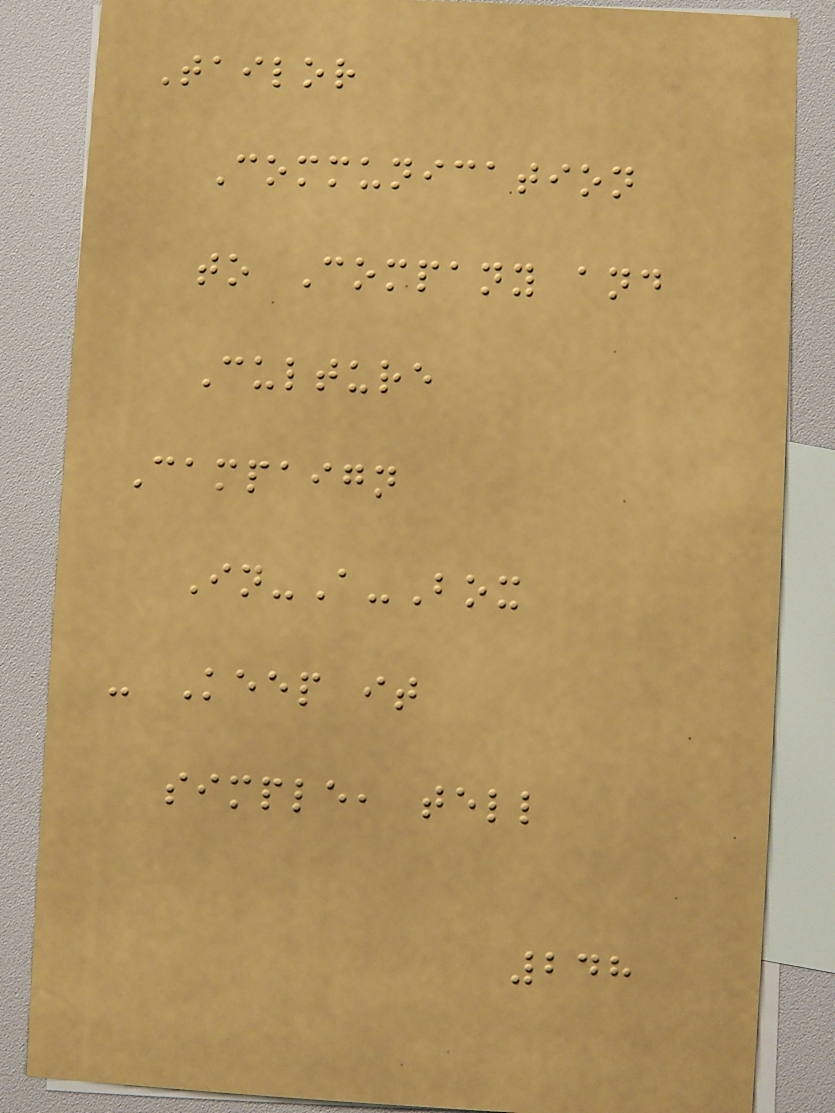Tailor
Communication
to Company and
Culture
Campaign
In-A-Box
- Keep it
simple, tell
248
